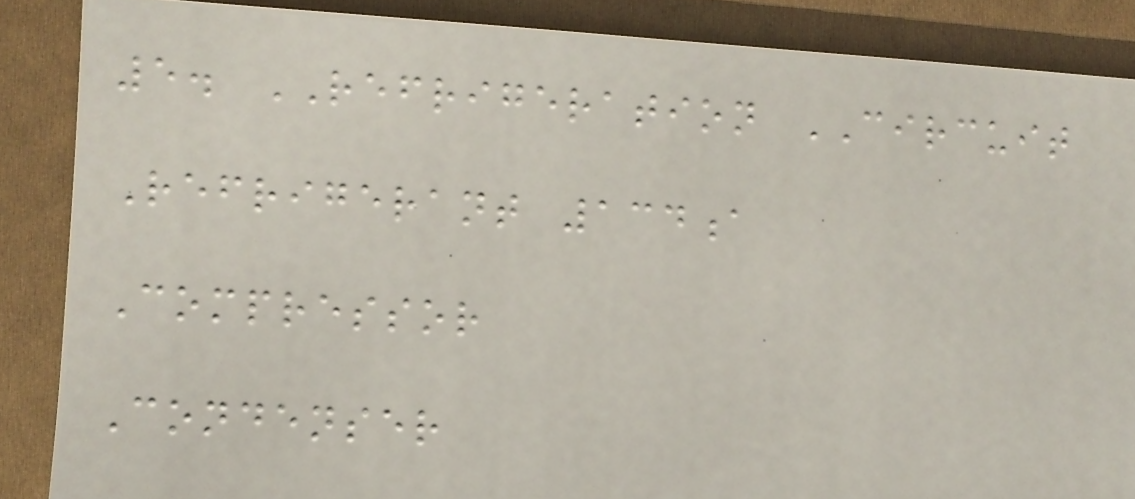5. REFRIGERATION CIRCUIT
Refrigerant 134a
Compressor
Condenser
